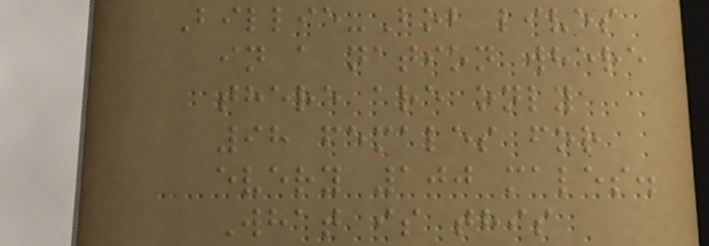Billie-Bob lives
in a nation where
there are only
98 females for
every 100 males.
What is this
